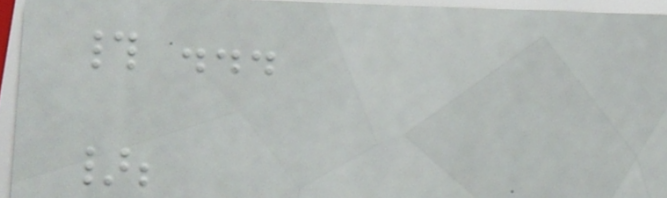# ...
};
